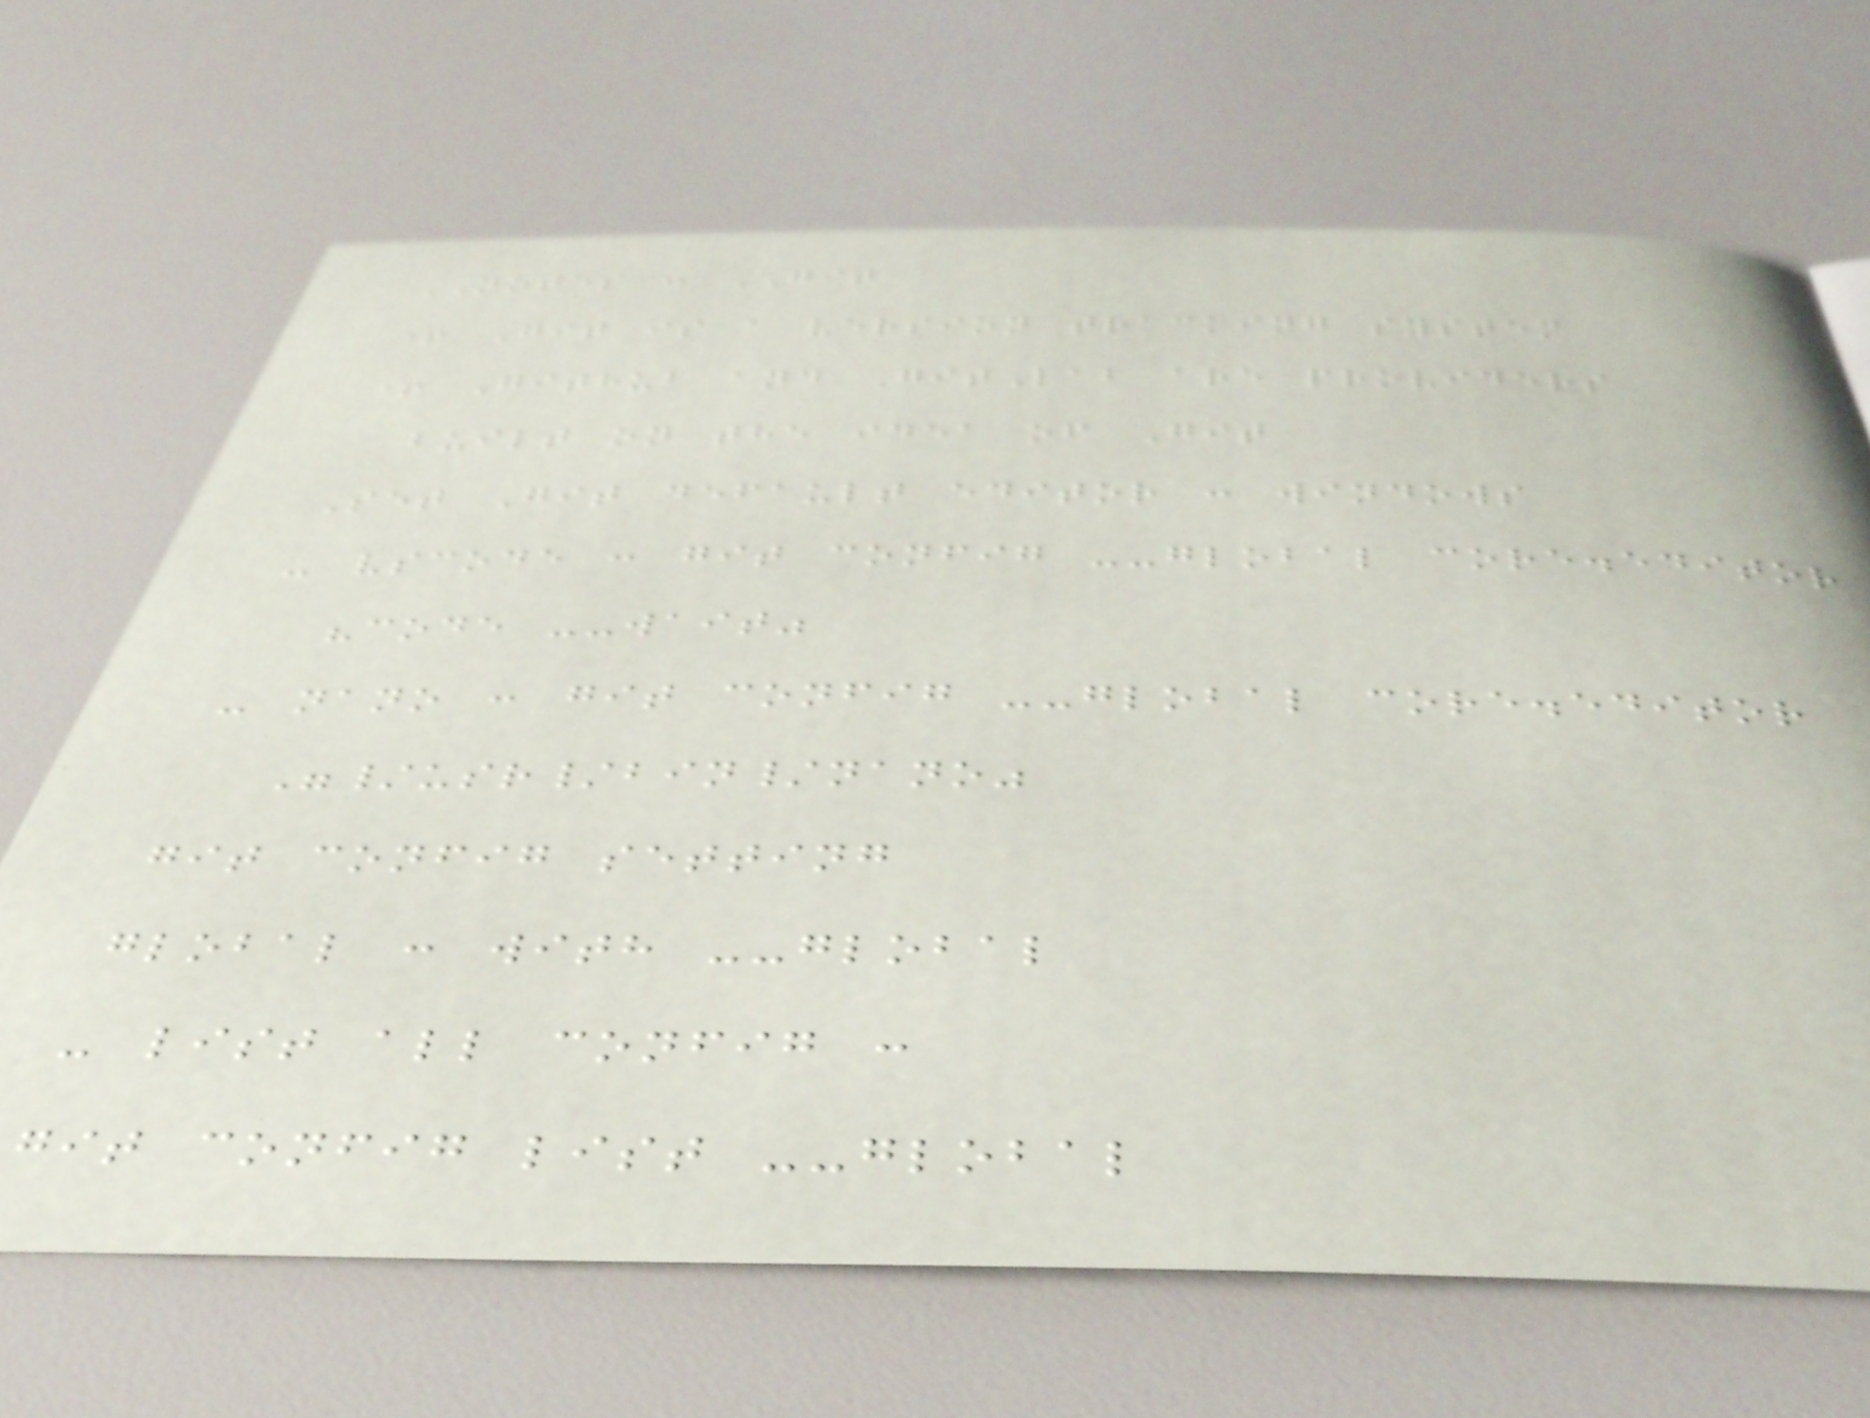NOTES : GIT
+ Git is a version tracking system
+ Github and GitLab are providers
built on the idea of Git
Set Git default editor : windows
- vscode : git config --global core.editor
"code --wait"
- nano : git config --global core.editor
"/usr/bin/nano"
git config setting
global : with --global
- list all config :
git config list --global
